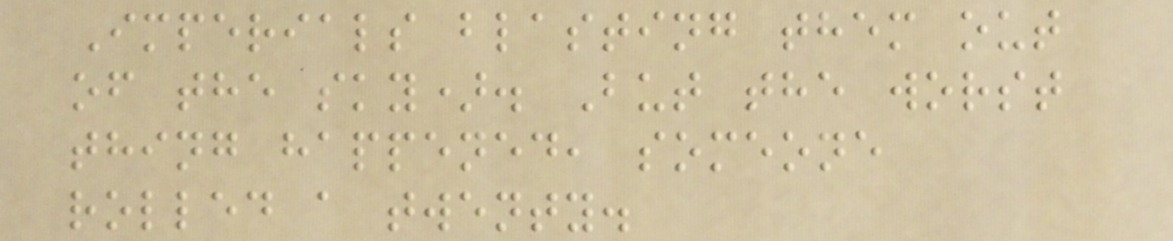Imperials blasting them out
of the sky). But the worst
thing happened, someone
rolled a twenty.
